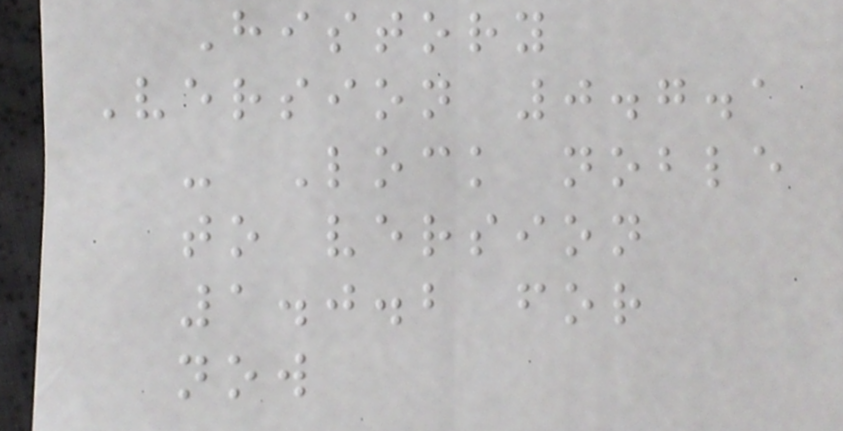History
Version 0.7.1
- Lock noble
to version
1.0.2 for
now
